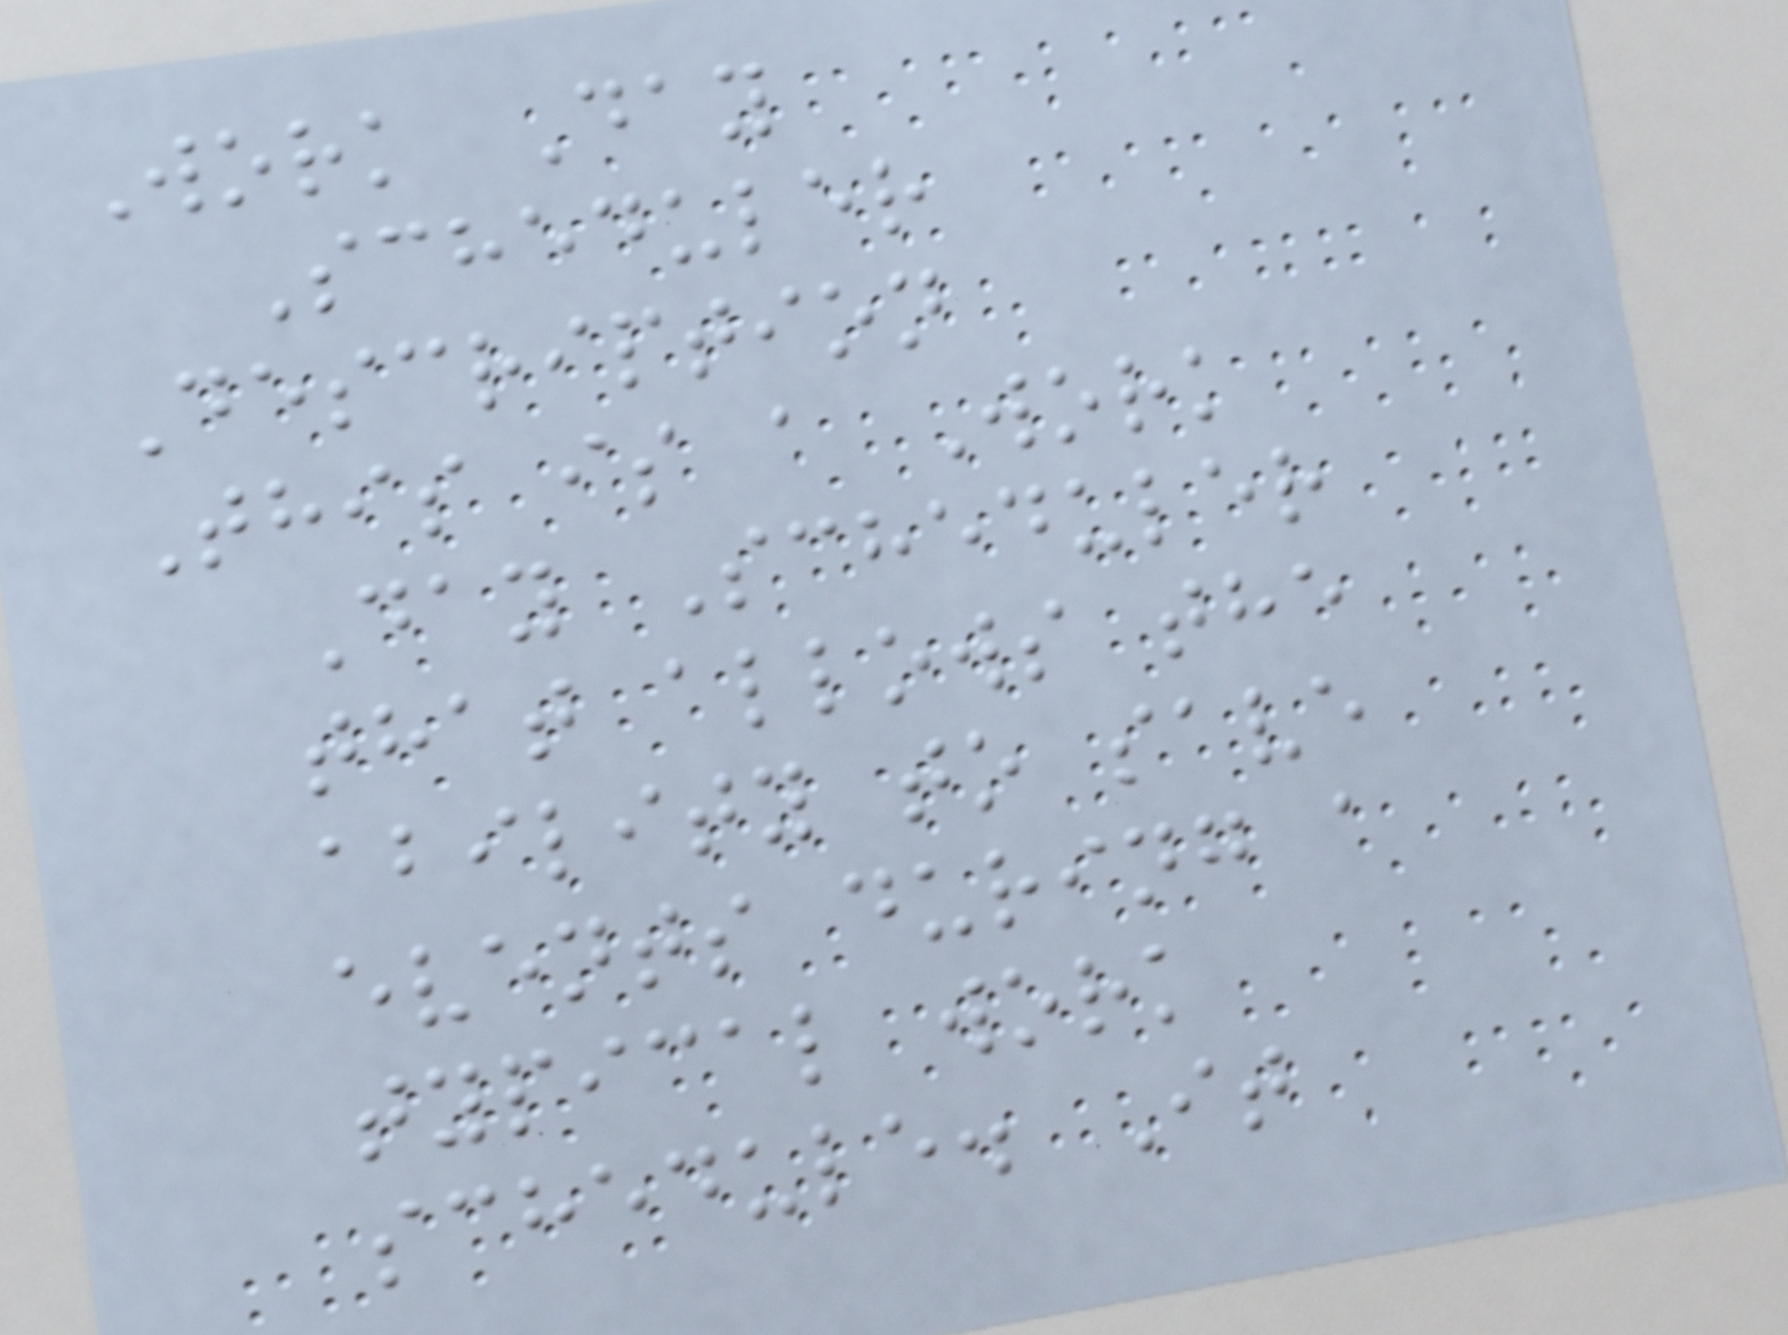Work Day
Scheduler
Description
This is a Work
Day Scheduler
that allows the
ability to save
events during a
typical work
schedule. It
